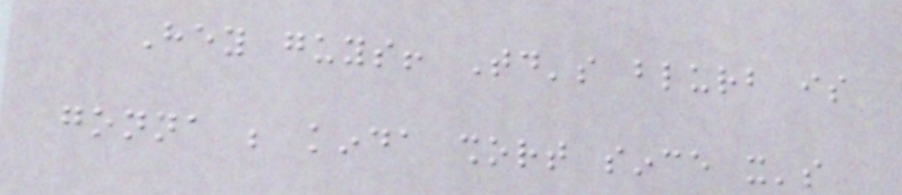Hey guys! Today's blurb is
gonna be kinda short since it's
